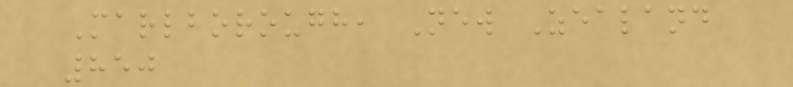Marlborough, New Zealand
850
